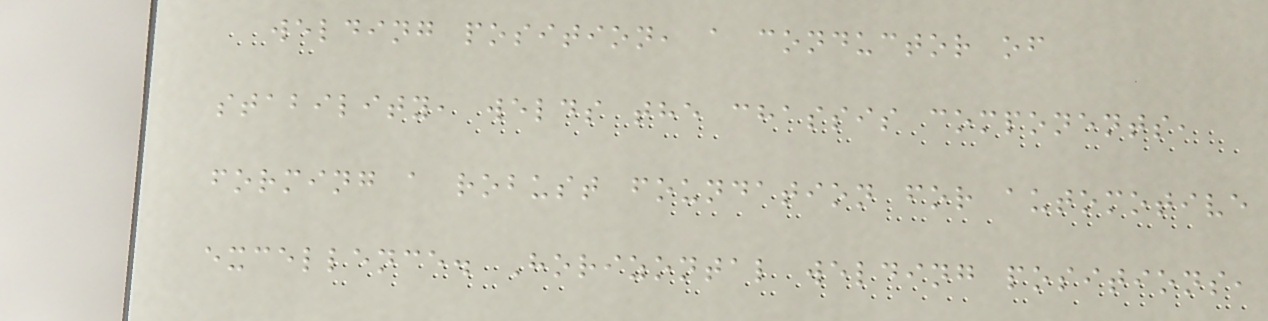welding position, a conductor of
stability, welds the chassis components,
forming a robust foundation for automotive
excellence. Horizontal welding positions,
